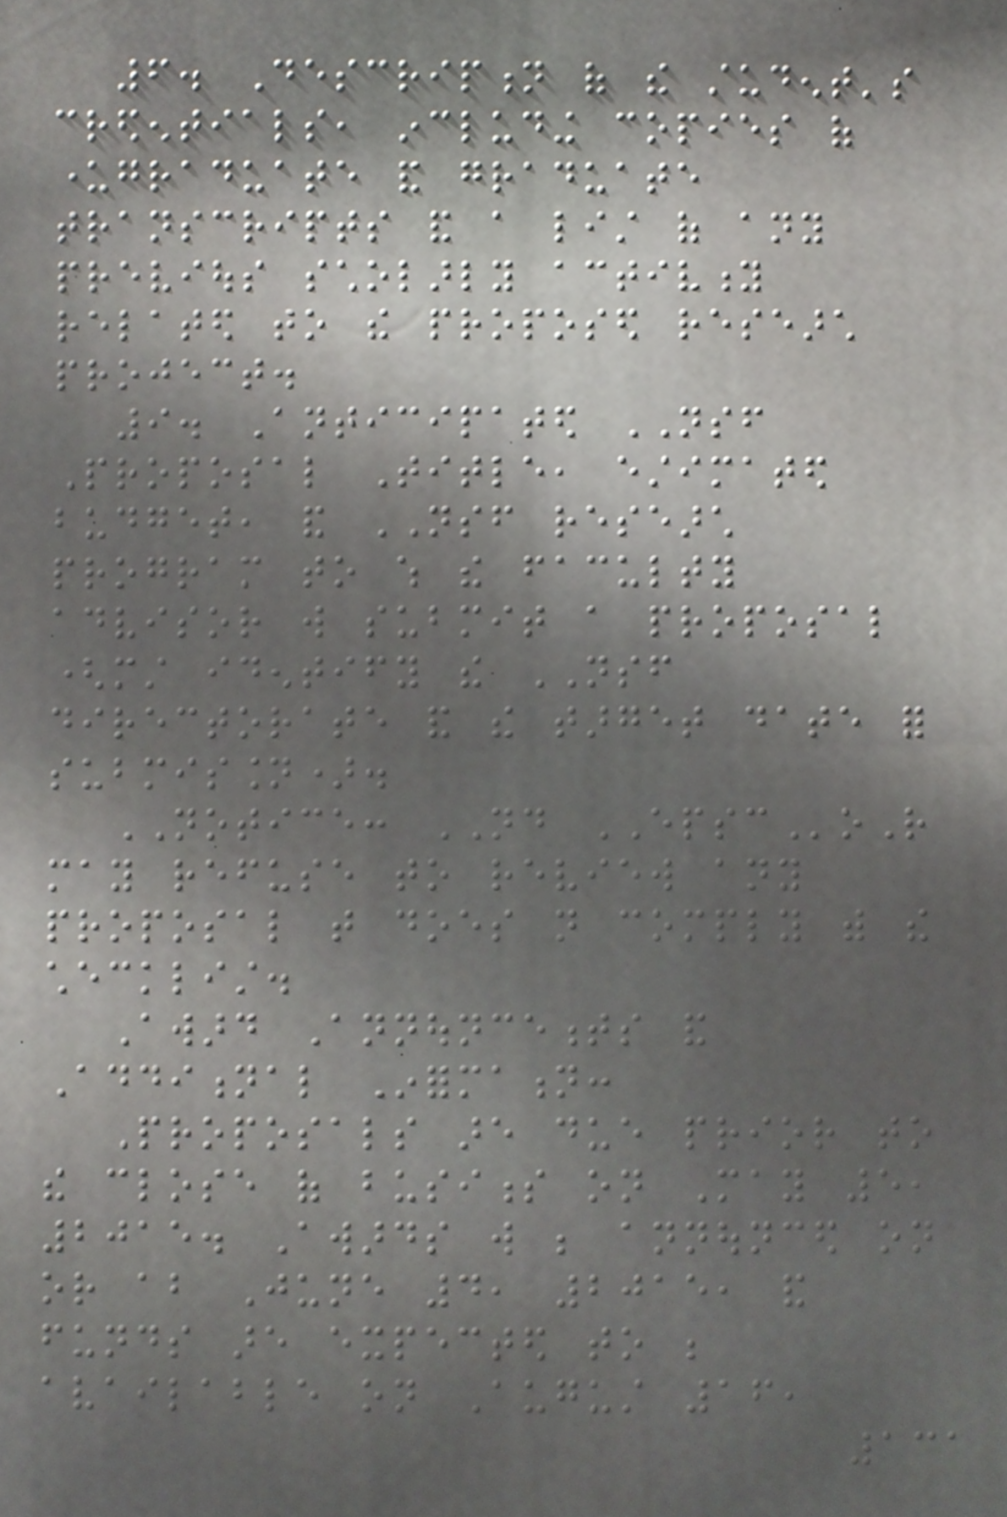6. Description of the student's
credentials, including copies of
undergraduate and graduate
transcripts and a list of any
previous scholarly activity
related to the proposed research
project.
9. Anticipated NSF
Proposal Title, estimated
budget, and NSF research
program to which the faculty
advisor will submit a proposal
(must identify the NSF
directorate and the target date for
submission).
NOTICE: ND EPSCoR
may refuse to review any
proposal that does not comply with the
checklist.
Award Announcements and
Additional Information:
Proposals are due prior to
the close of business on May 5,
2015. Awards will be announced on
or about June 4, 2015, and
funds are expected to be
available on August 16,
131
